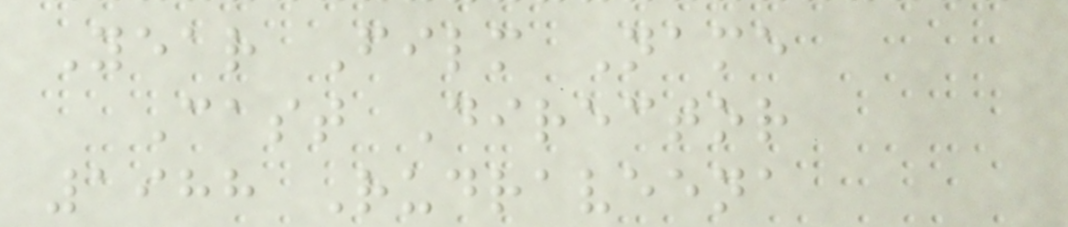Year Film Name
Cast Director
1988 Rudraveena
